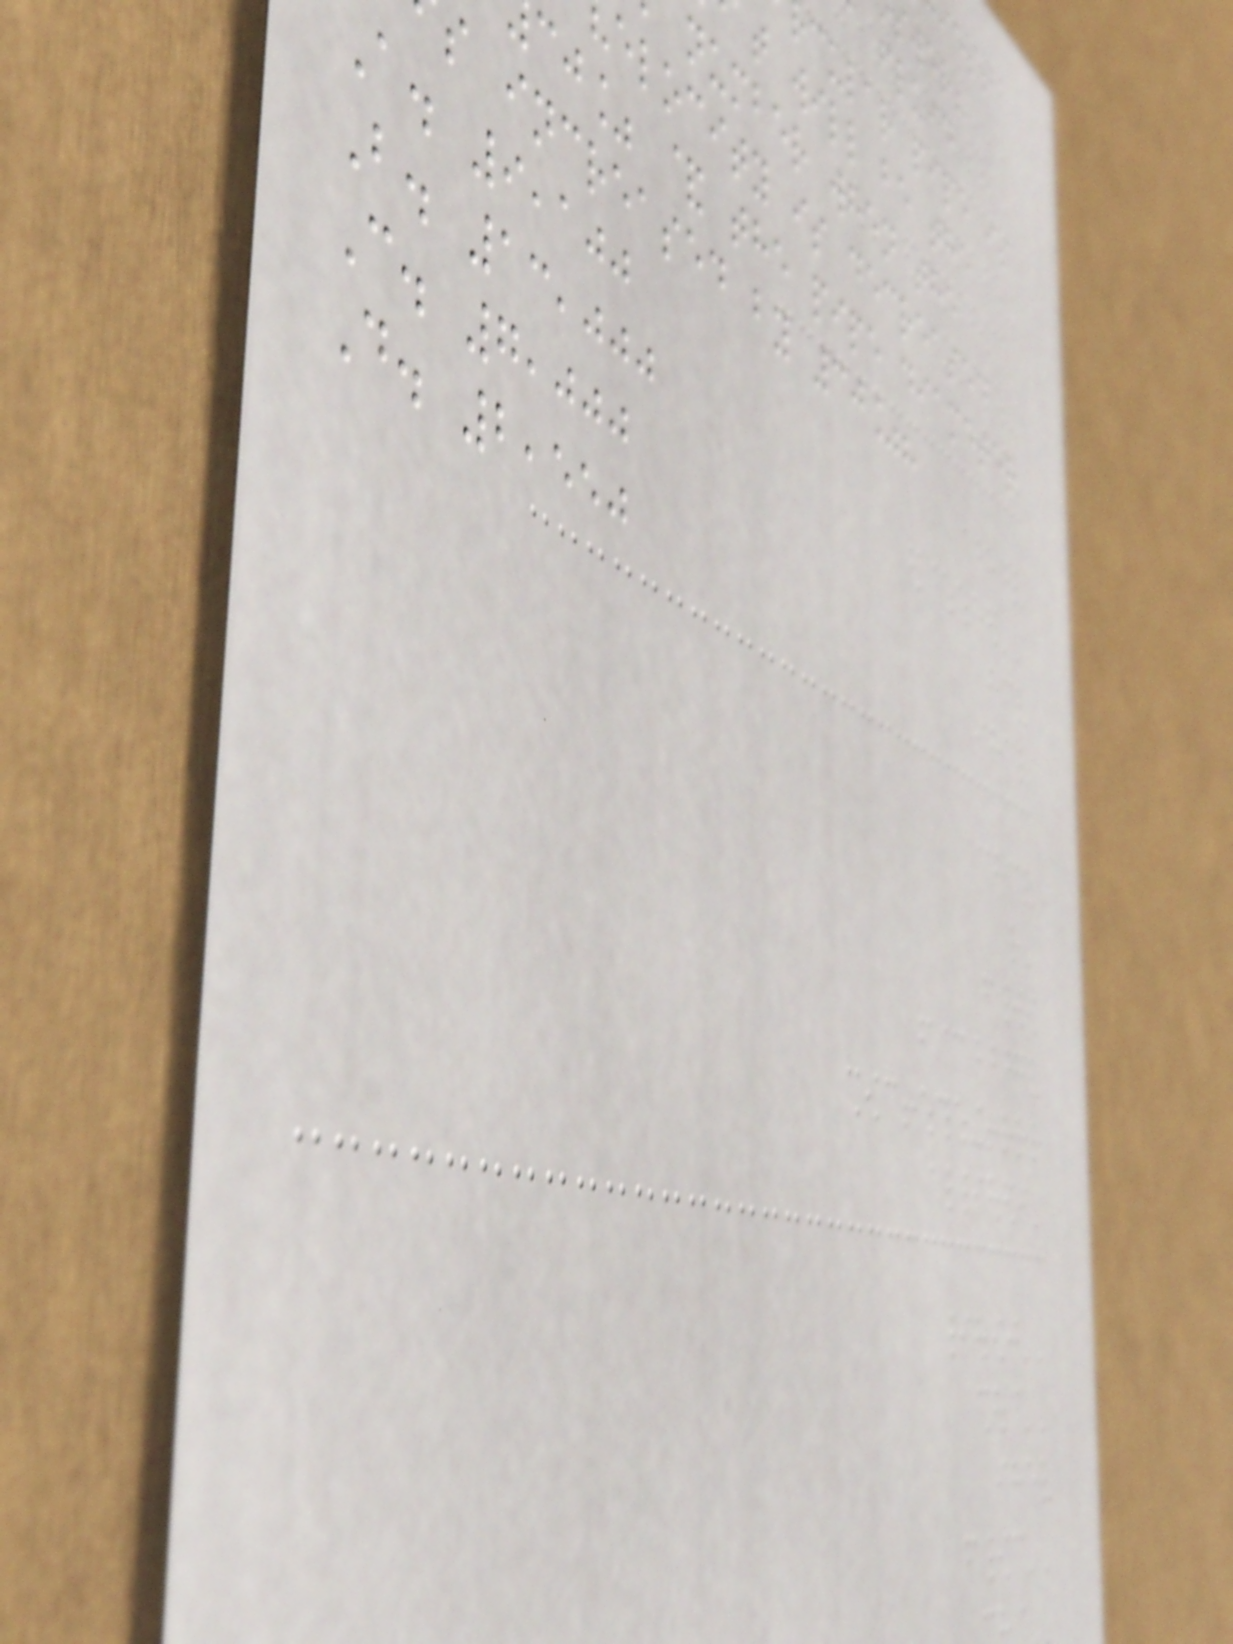cular pipe is
t will be the
number when the
elocity is decreased
cj% & the pipe diameter
s increased by 30%?
A. 9,100
B. 13,000
C. 7,000
D. 2,550
